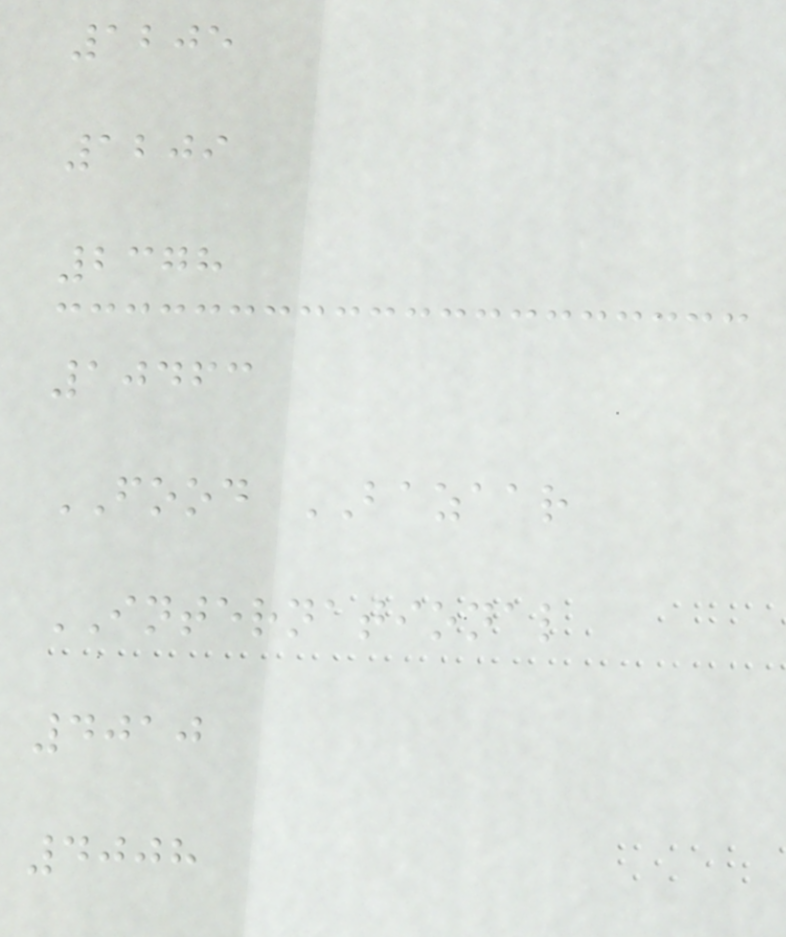1205
1209
2378
10463
FOOD BAZAAR
INTERNATIONAL
4010
4008
